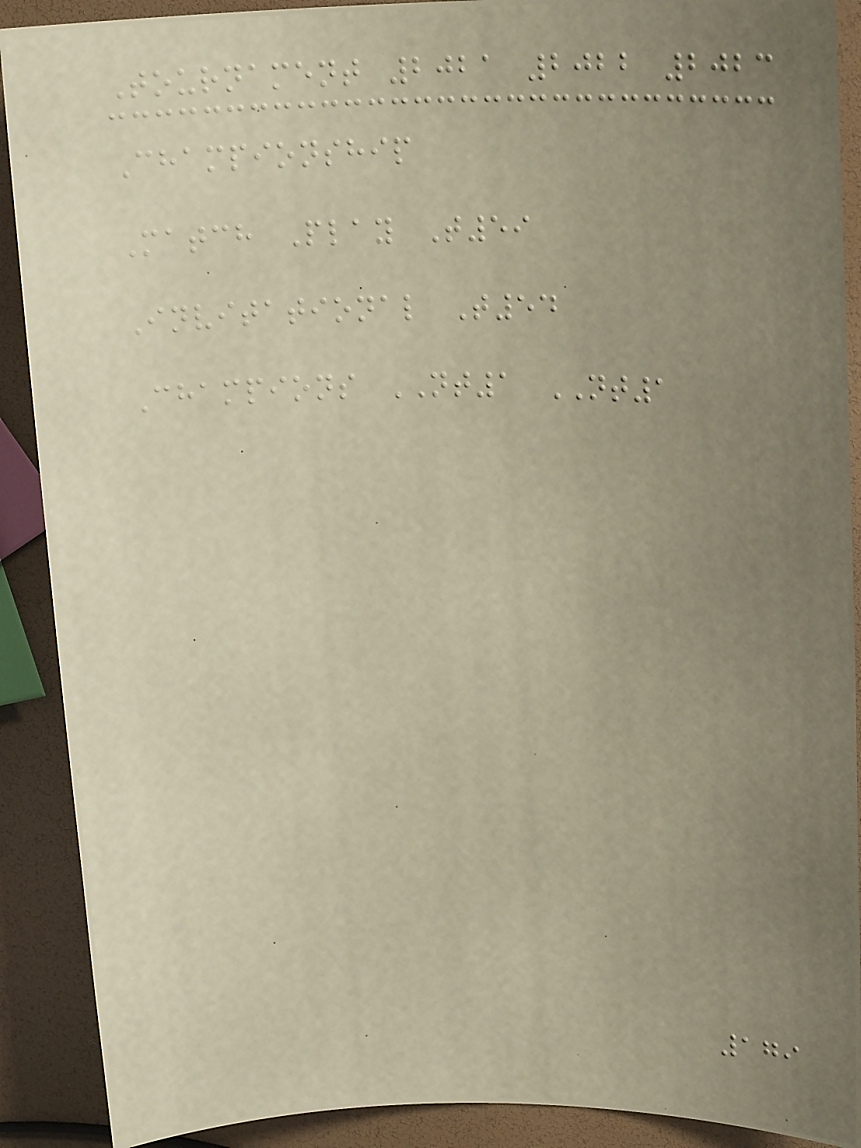Tournament 2021 2022 2023
Championship
Match Play T59
Invitational T54
Champions NT1 NT1
179
